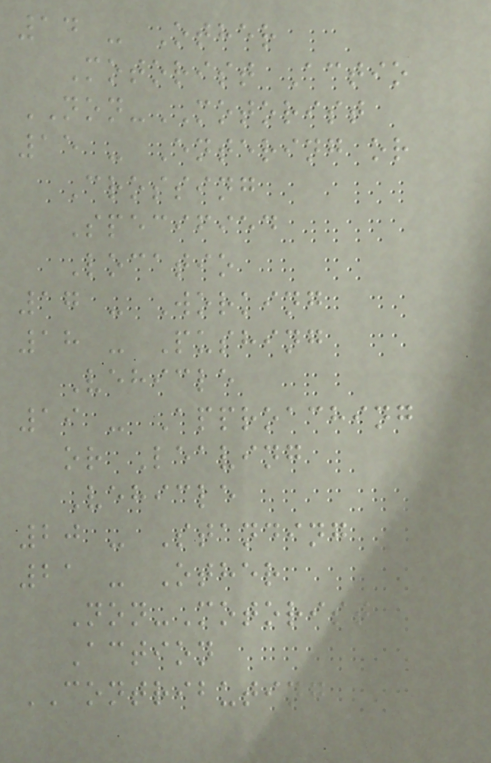14 - Other
Motorist Actio
NON-MOTORIST
15 - Entering or
Crossing
Specified
Locatio
17 - Working
18 - Pushing
Vehicle
19 - Approaching
or Leaving
Vehicle
20 - Standing
21 - Other
Non-Motorist
Action
CONTRIBUTING
